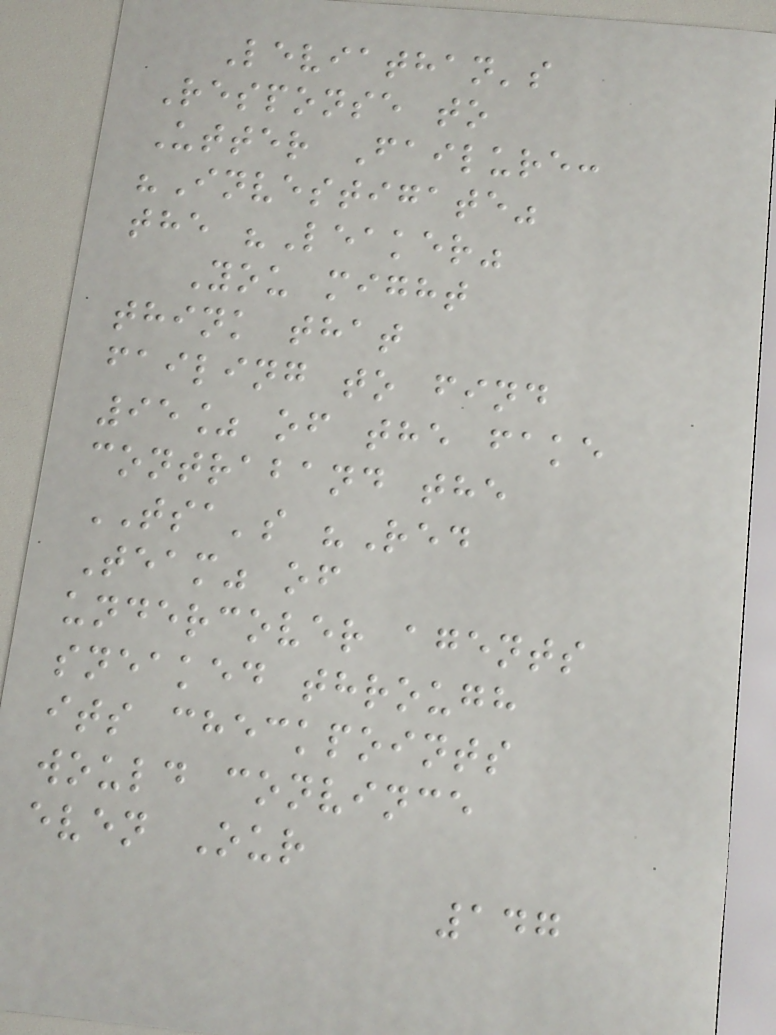Leviathan's
Response to
Utter Failure:
"Investigate"
the "Leaker"
You might
think that
failing to find
95% of the fake
contraband the
TSA's "Red
Team" of
undercover agents
sneaked through
its checkpoints
would convince
even Our
147
